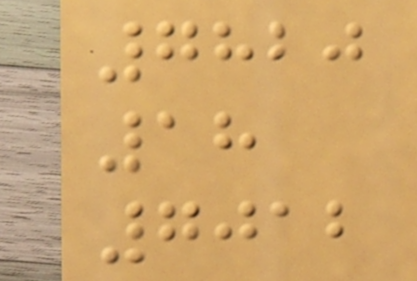7820
18
7012
